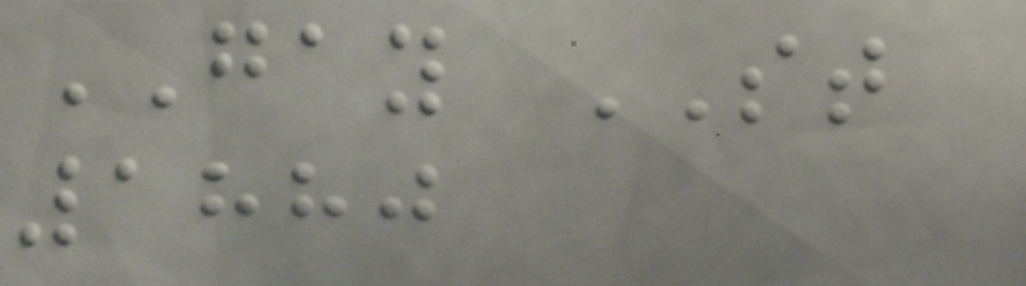GAY ST
1880
